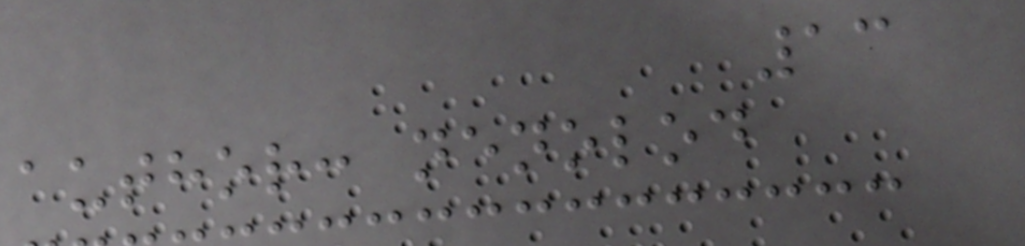13
author: nenolod
